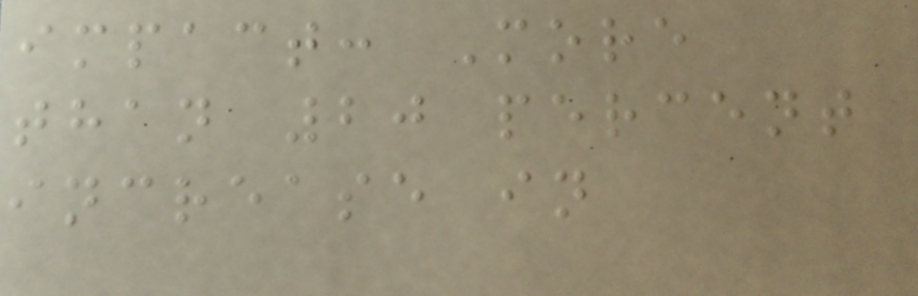impact: More
than 20 percent
increase in
